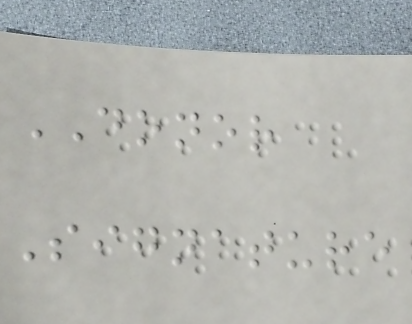DONOR
Signature
